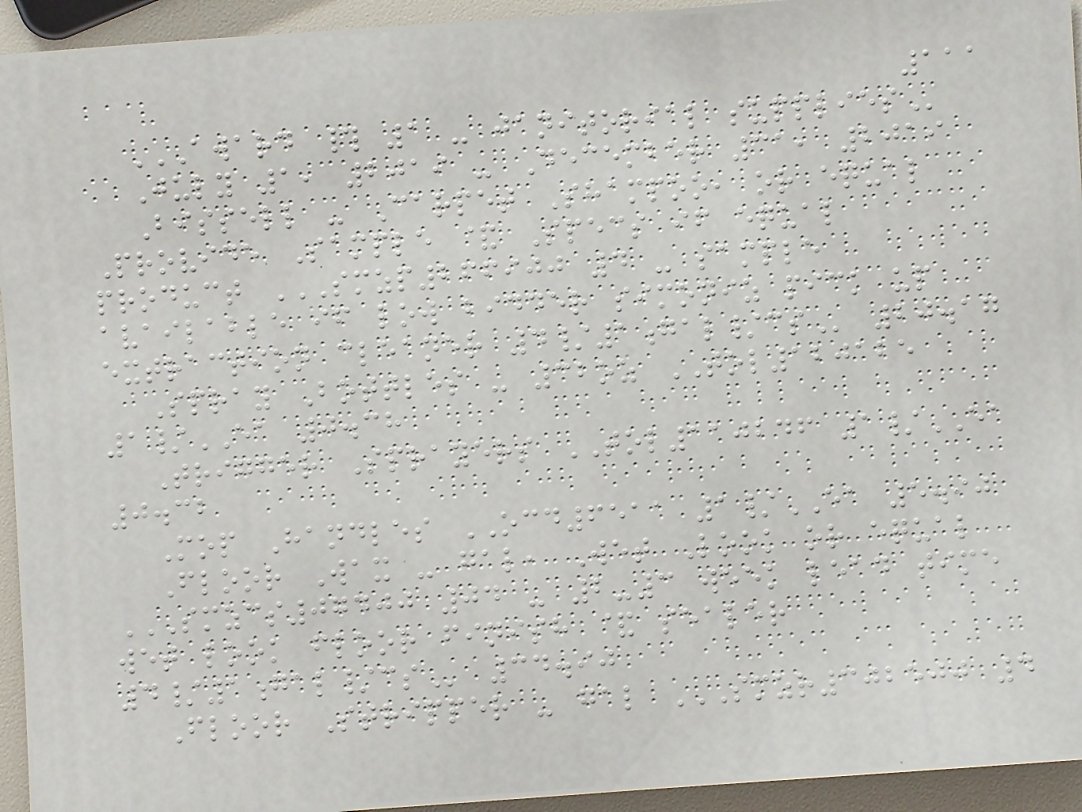111
AWARD # 1 - JANITORIAL SUPPLIES
July 1, 2019 - December 31, 2019
Bissell - Carpet Shampoo, or equal
Provide Sample & Specs if equal
product SMZP266900 4 - SAMPLE
AVAILABLE IF LOW BIDDER SIMONIZ PICK UP
EXTRACTION CLEANER 4/1GAL/CS 20.17
Spray Bottles - 32oz TOL120125
1/EA 0.38
Trigger Sprayers TOL110246 1/EA
0.32
Mop Handles OCD6511 1/EA 5.90
Floor Wax - gal, Wet Look or equal
SMZCS07400 04 - 2-3 WEEK LEAD TIME
WET LOOK FLOOR FINISH & SEALER
4/1GAL/CS 34.90
Floor Stripper - gal SMZR302500 4
